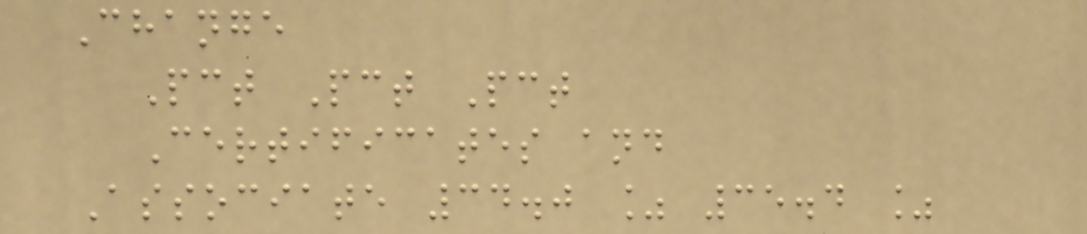Change
Pct Pct Pct
Certificates and
Associate 34.0 % 35.4 %
